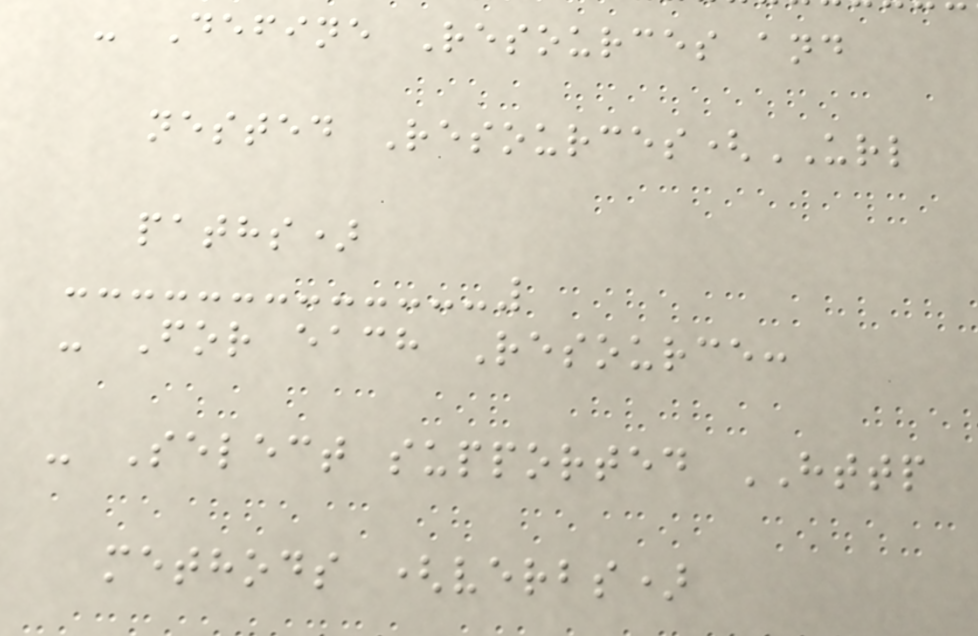- Define Resources and
nested Resources(URL
paths)
- For each Resource:
- Select supported HTTP
methods (verbs)
